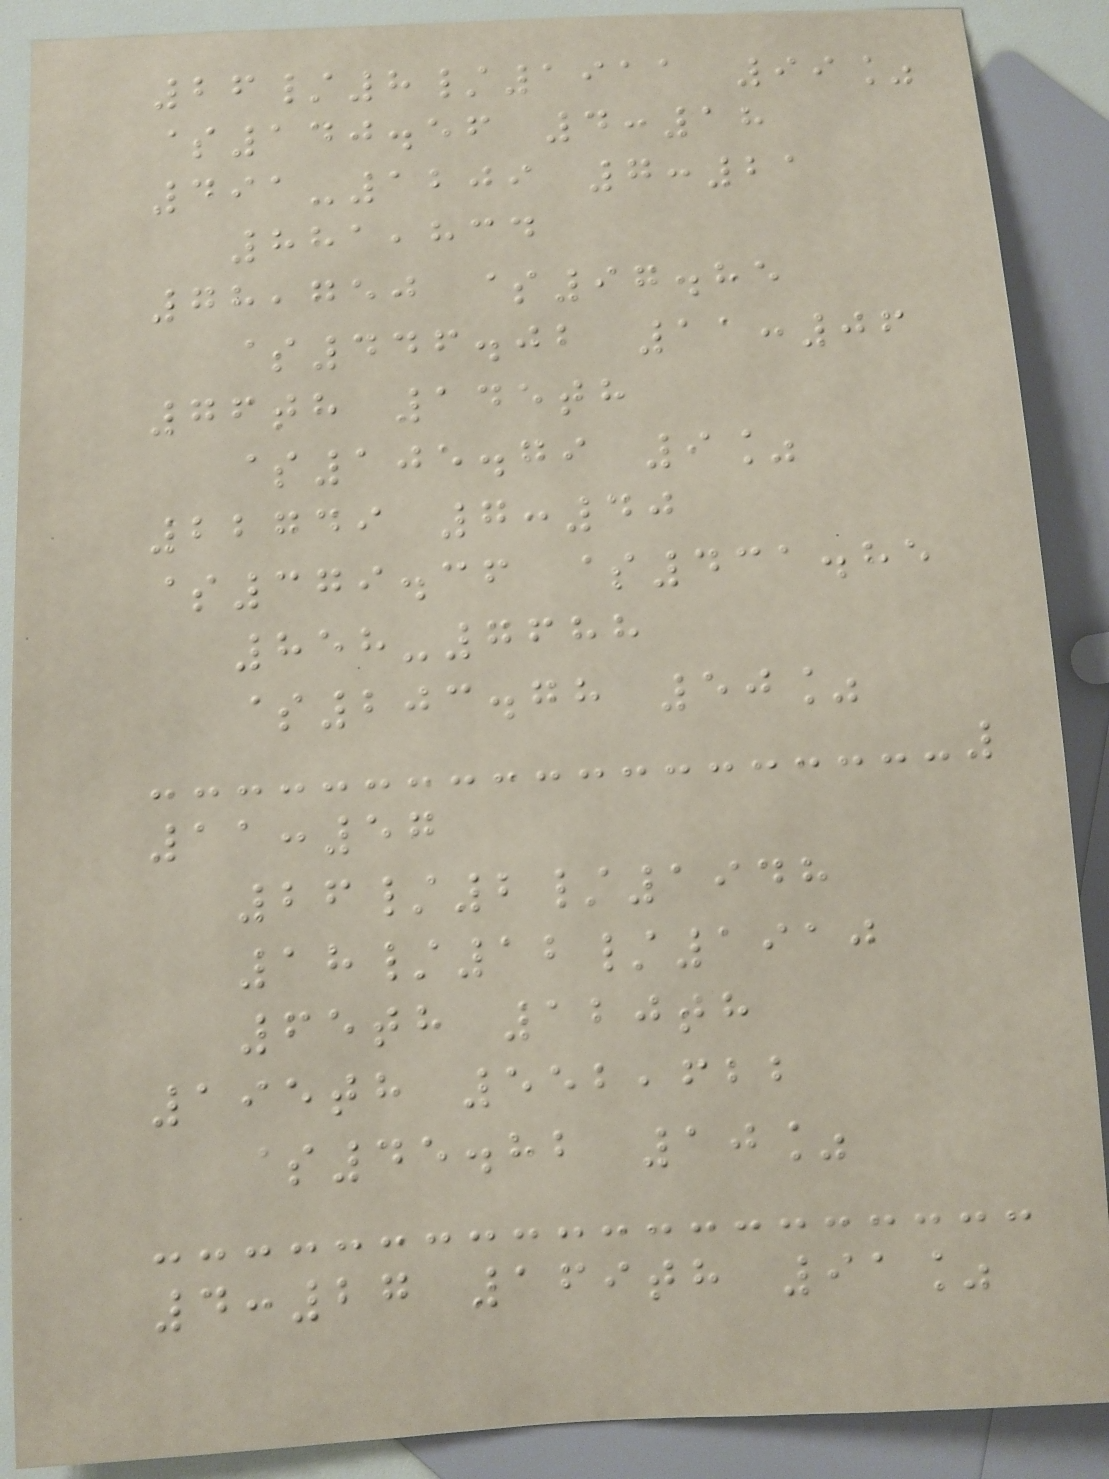26/8/1911 99%
$140.56 4:18
491-1209 7:21
881,834
78,750 $97.85
$446.02 11:06
76th 145th
$105.79 9%
22749 7:40
$379.36 $431.85
858-7688
$203.78 50%
11:57
26/2/1948
18/12/1910
65th 120th
195th 552,622
$45.82 10%
4:27 169th 91%
